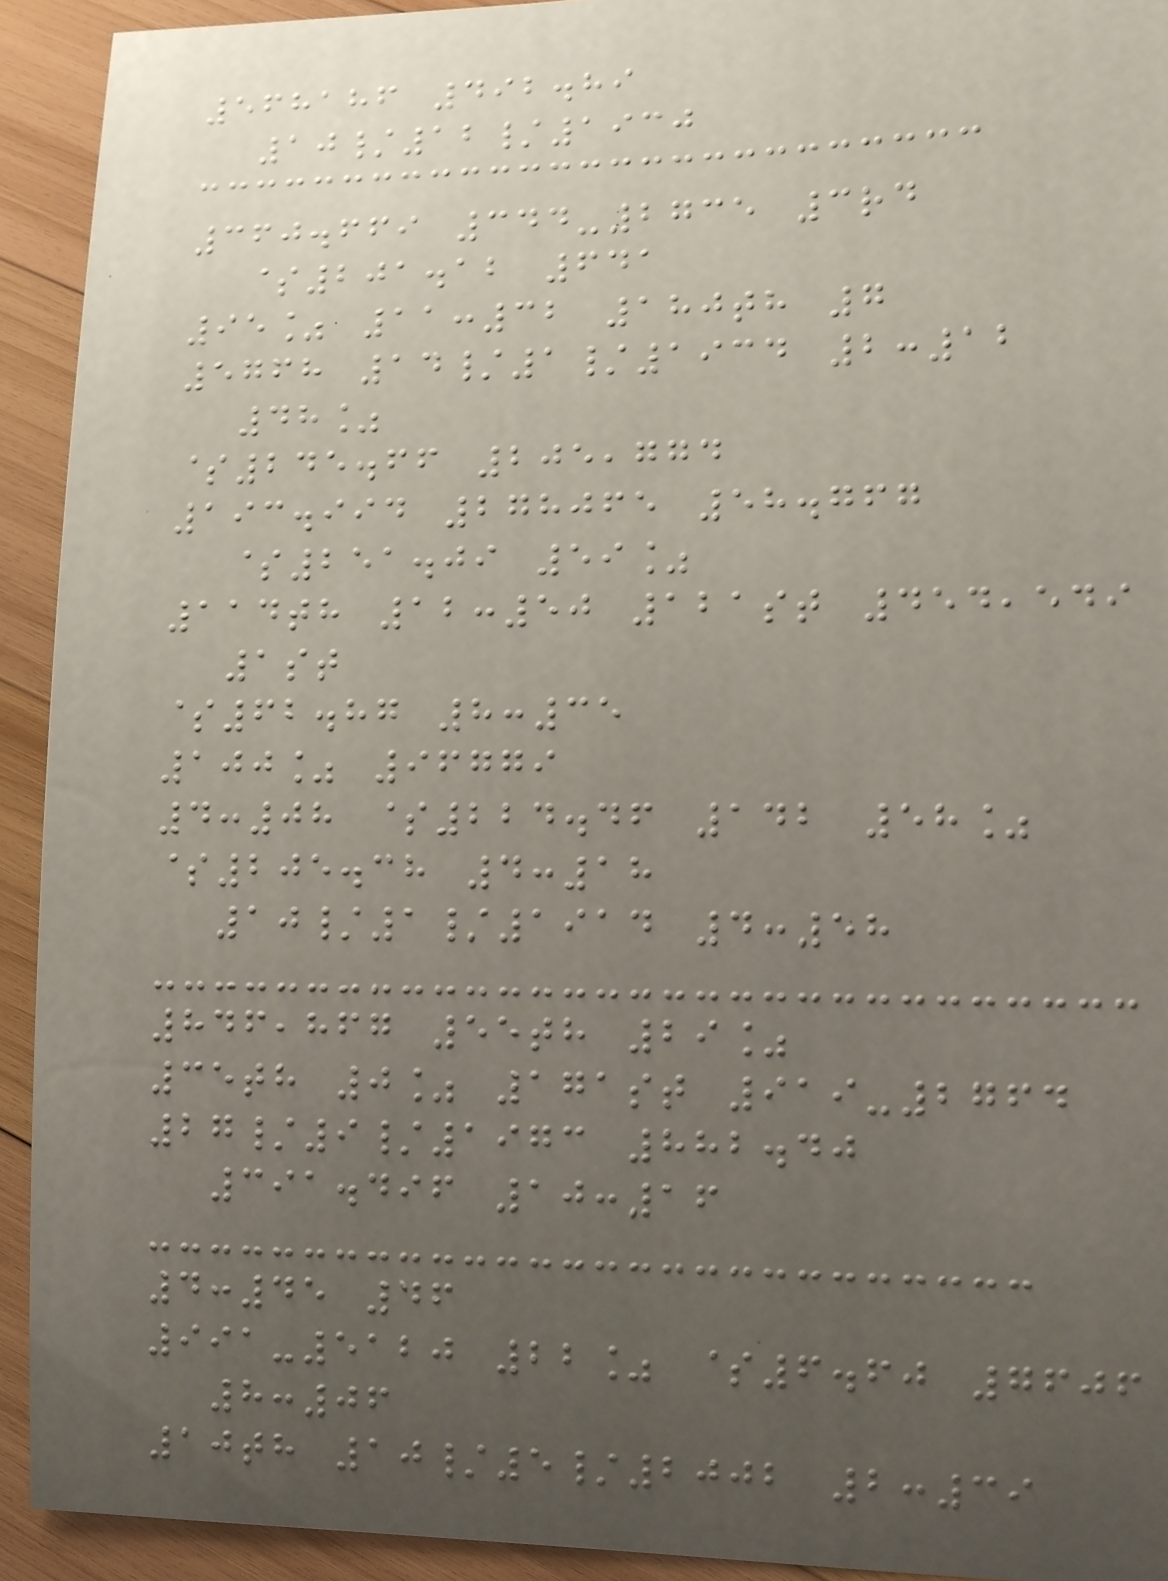568186 492.89
10/12/1930
360.669 344-2735 3rd
$201.12 641
95% 11:32 180th 7
5768 14/1/1934 2:12
48%
$245.66 205,774
193.994 278065 58.767
$251.09 59%
114th 12:50 121st 454,549
1st
$62.87 8:35
100% 96779
4:08 $224.46 142 58%
$205.38 4:18
10/1/1914 4:58
846,867 55th 29%
35th 0% 171st 919-2764
27/9/1973 882.40
391.496 10:16
4:45 46
991-5120 22% $6.60 7606
8:06
10th 10/5/2002 2:39
